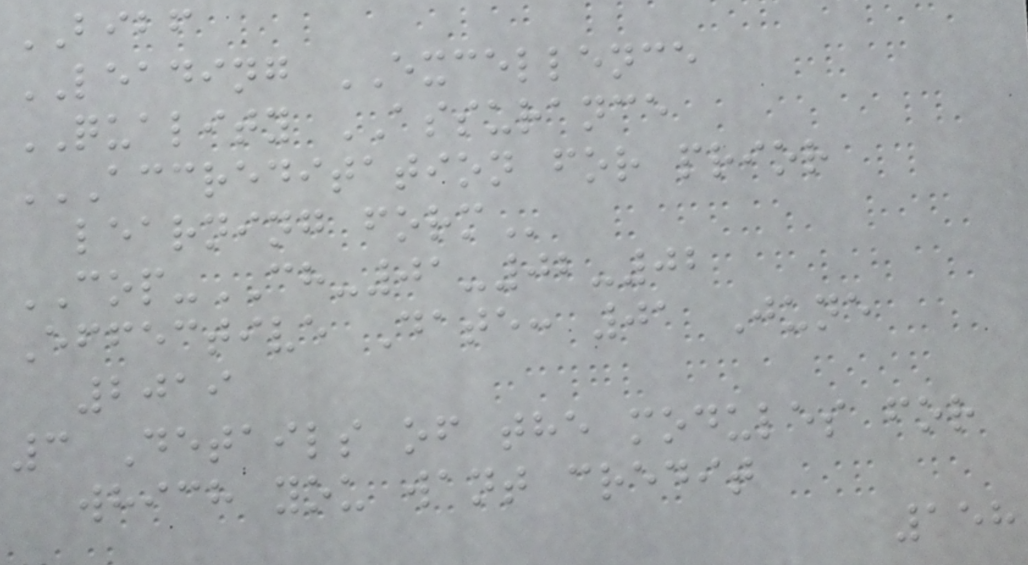BIBF
LEADING EXCELLENCE
QUALITY ASSURANCE
ACCREDITATION FOR PRIOR
LEARNING FORM
COP-CH-01-02-02
Effective Date: 01 June
2019
3 Details of the modules for
which you want credit
158
